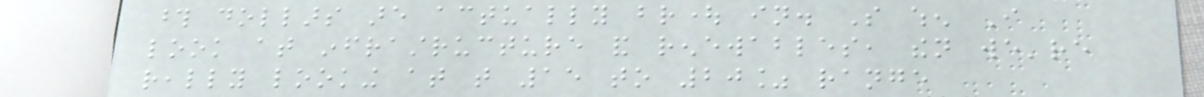those dollars are actually brought in. So when I
look at infrastructure and renewables, then we're
really looking at that 15 to 20% range
